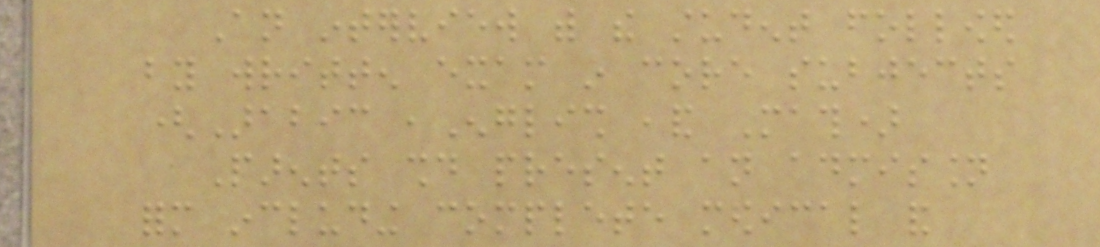An interview with the student followed
by written exam in core subjects
(Arabic ,English ,and Math)
Parents should present an admission
form including complete medical and
